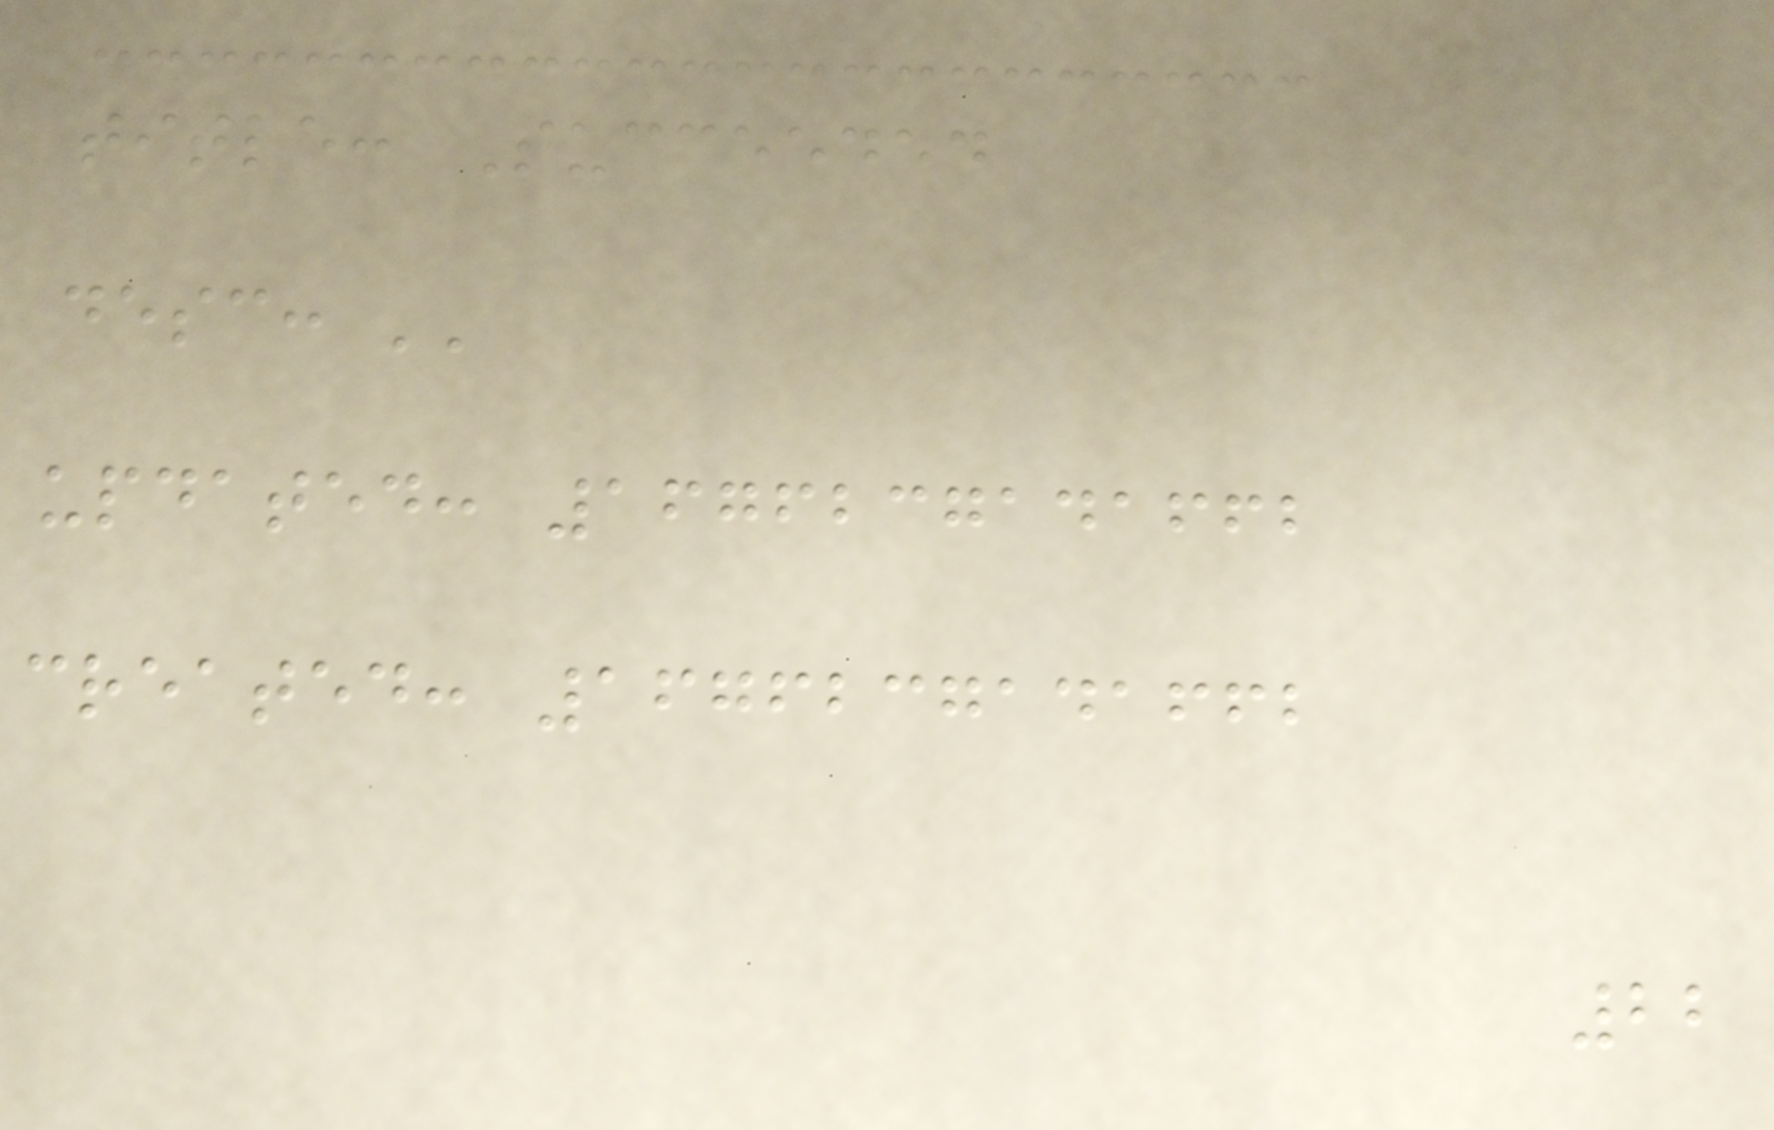title: Succeeded
desc: ''
updated: 1676237141662
created: 1676237141662
22
